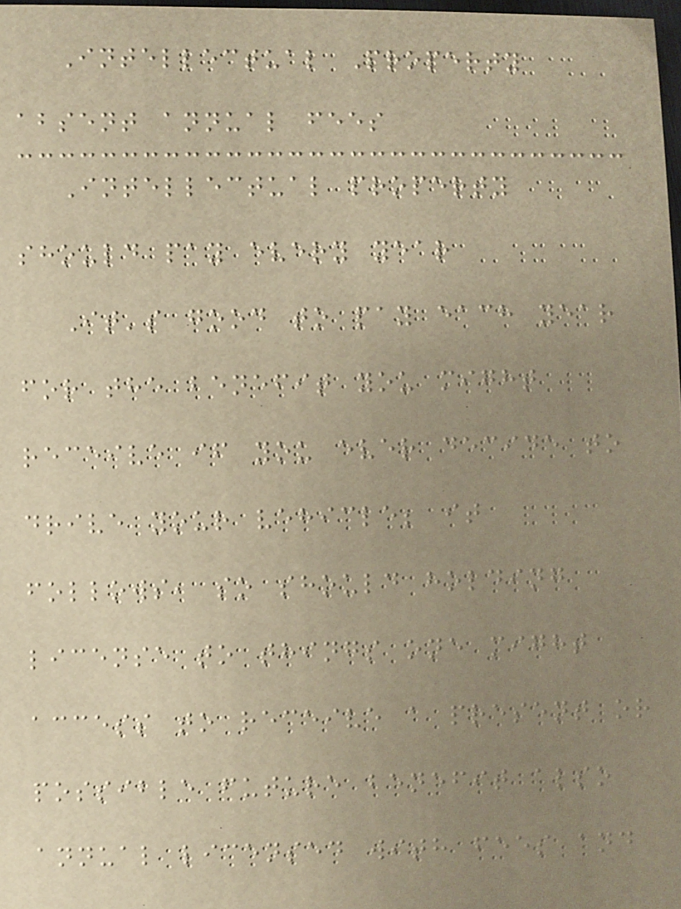Intellectual Property
absent annual fees
Intellectual property
should pay every year
It's good to pay each year
for the benefit you might
receive if you ever decide to
drive your vehicle; it
follows, so should holding
license to things one might
access to receive a present or
possible future benefit also
annual licensed with fees and
